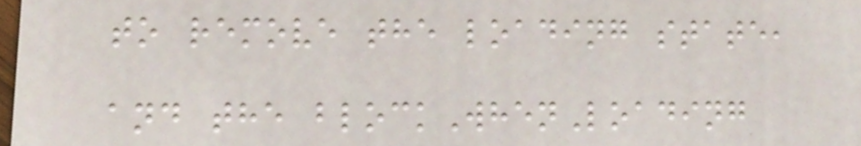to remove the loading state,
and the blockWhenLoading
